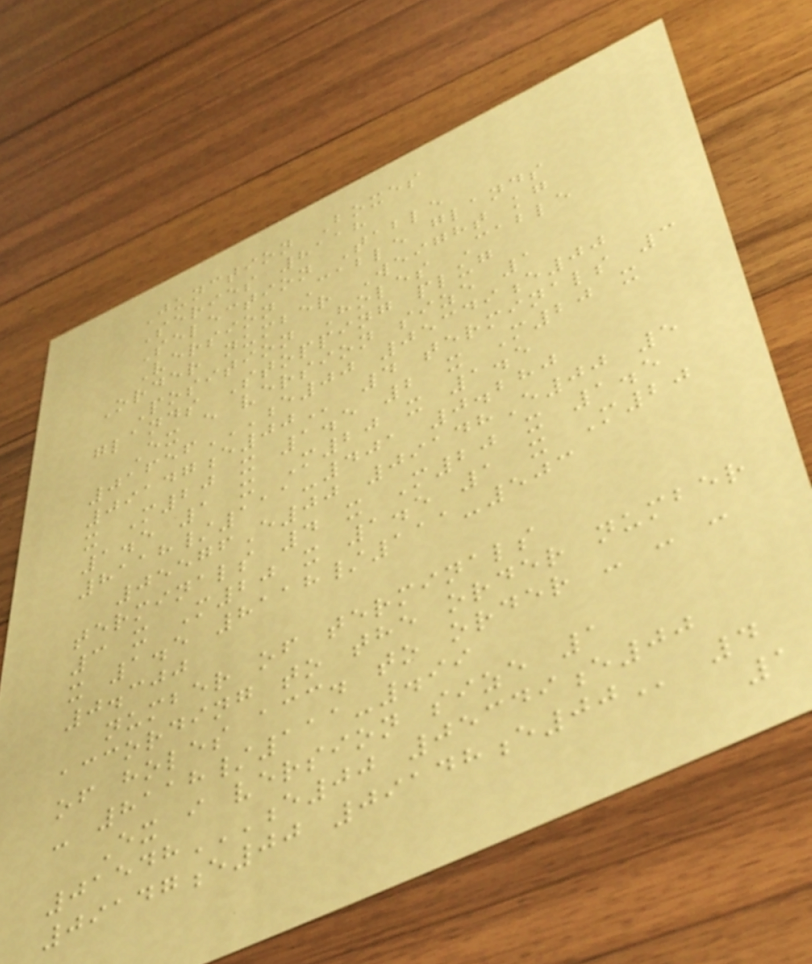Junction Boxes
Series 8118
Selection Table
Version Cable glands
Order number Weight kg
Position Holes Cable
glands Stopping plug
Ex e version size 1
01656E00 05349E00
09147E00 4 terminals 3
x M20 x 1.5 2 x M20 x
1.5 1 x M20 x 1.5
8118/111-401 0.280
05576E00 09148E00 5
terminals 4 x M20 x 1.5
3 x M20 x 1.5 1 x M20
x 1.5 8118/111-503
0.300
number of terminals
according to the order number
of holes acc. to order - - -
- 8118/111-.99
Ex i version size 1
01548E00 05349E00
09147E00 09148E00 4
1
